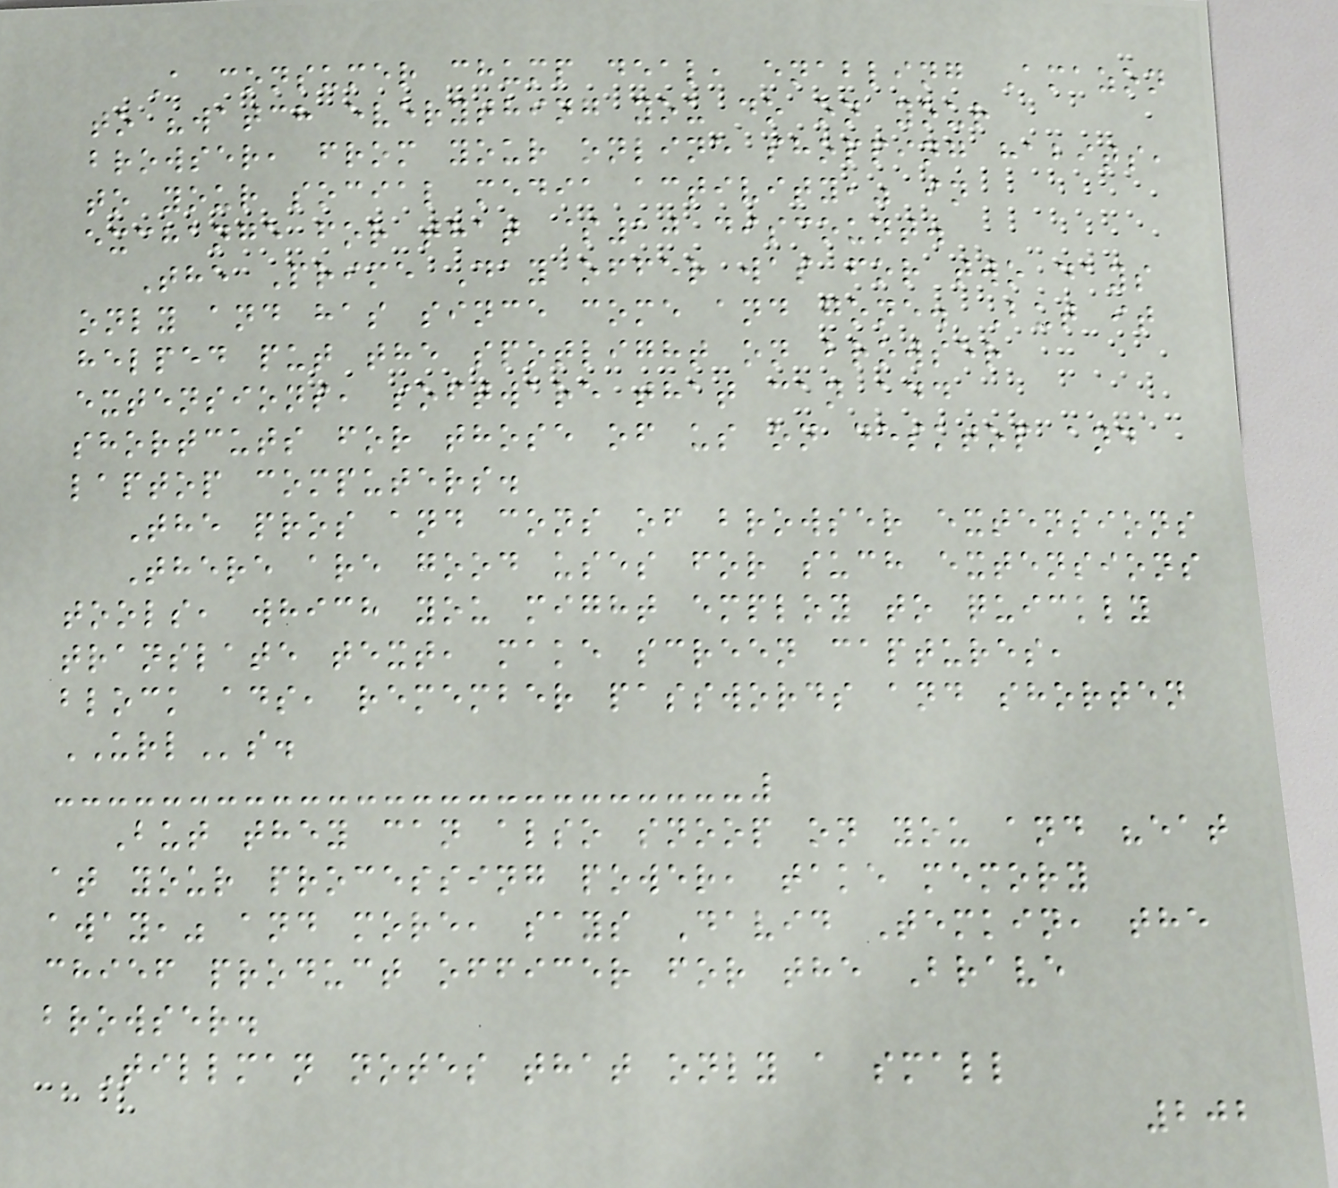A consumer chump deal, enabling Amazon
to "watch everything you do on your
browser, from your online shopping habits,
to your social media activity," in
exchange for that $10 discount.
The Prime Day offer was for two days
only and has since come and gone. But it
helped put the spotlight on browser
extensions, software that can add
shortcuts for those of us on desktop and
laptop computers.
The pros and cons of browser extensions
There are good uses for such extensions
tools, which you might employ to quickly
translate text, make screen captures,
block ads, remember passwords and shorten
URLs.
But they can also snoop on you and "eat
at your processing power, take memory
away," and more, says David Temkin, the
chief product officer for the Brave
browser.
Tillman notes that only a small
202
